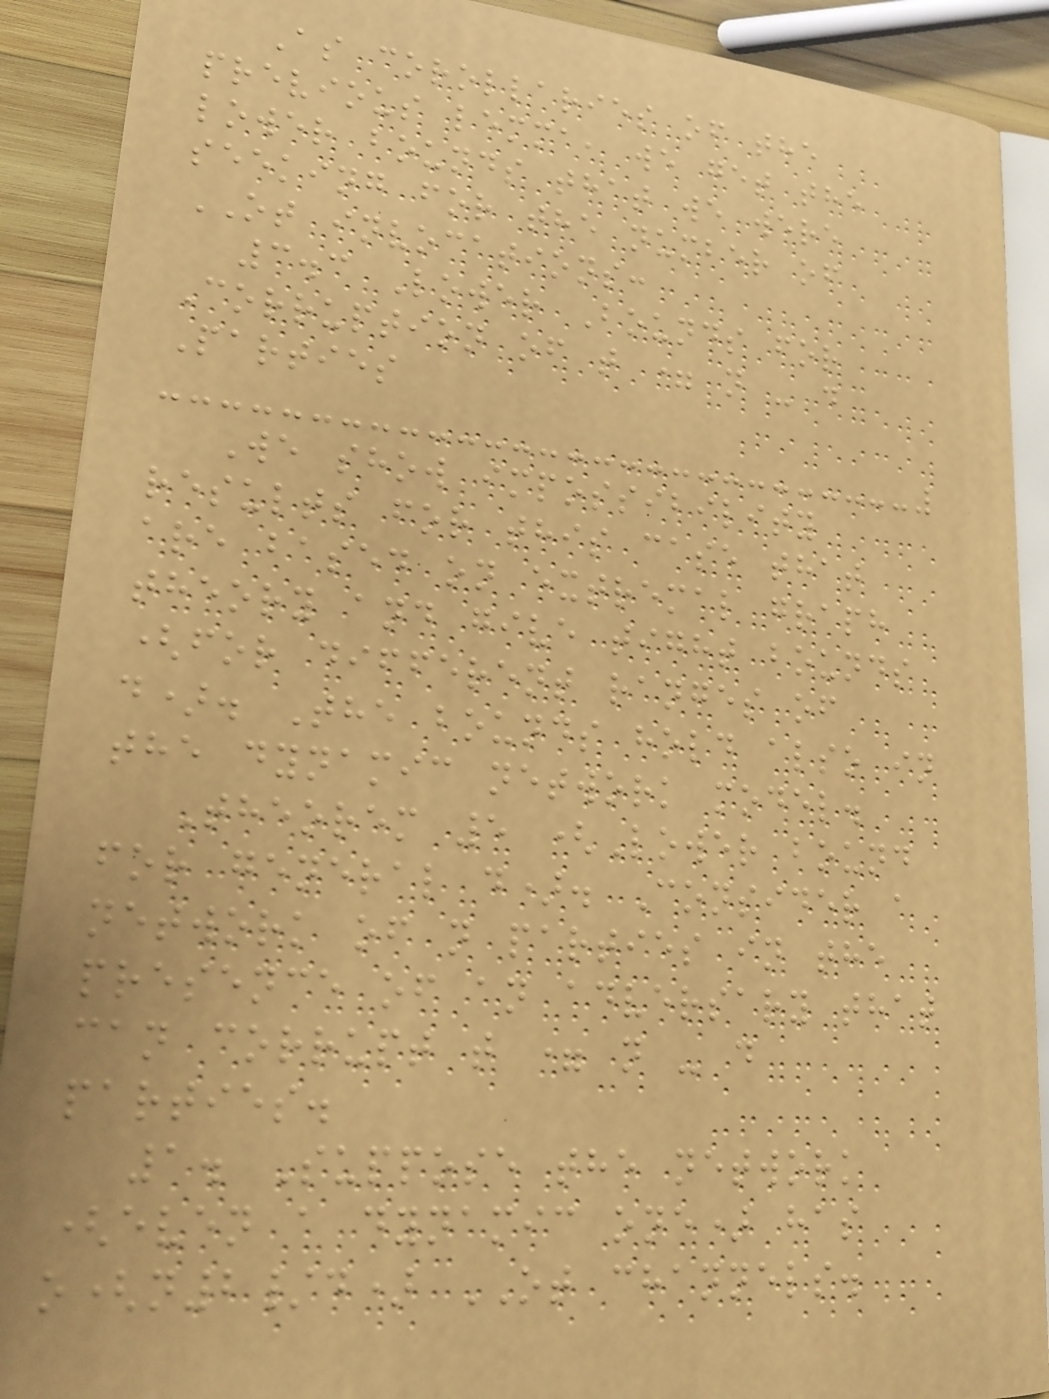As corollaries of the
previous lemma, we get the
lower bounds that we were
seeking for the number of
OT invocations:
3.3 Lower Bounds for
Corruption of t = n - d
Parties
We show impossibility
results for this case that
are based on extremal graph
theory and give tight bounds
(for different ranges of
d). The bounds hold also in
the dynamic network model.
Theorem 5 (Lower bound
for general d). Consider a
network of n parties in the
presence of an adversary that
can corrupt t = n - d
parties.
1. Suppose the network
(even a dynamic one) has
o(n2/d) OT channels.
